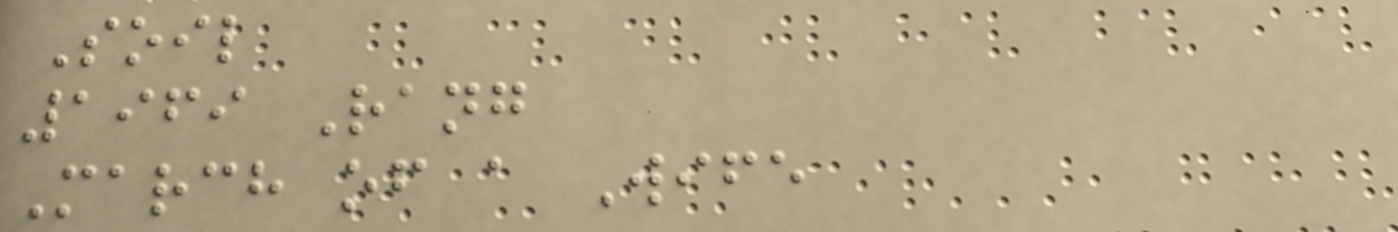Soil
1969 Rang
March of a Wife
